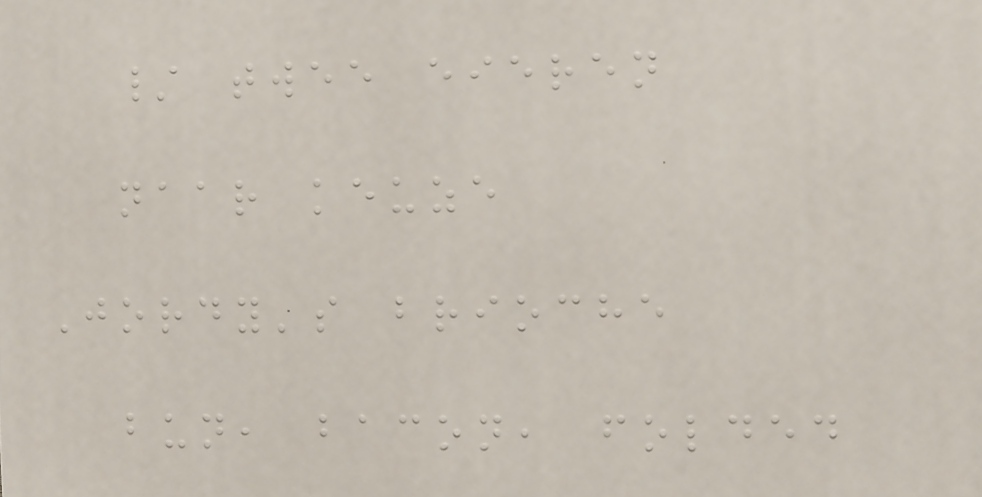/ twee eieren
naar keuze
Jordy's brioche
bun, bacon, folded
